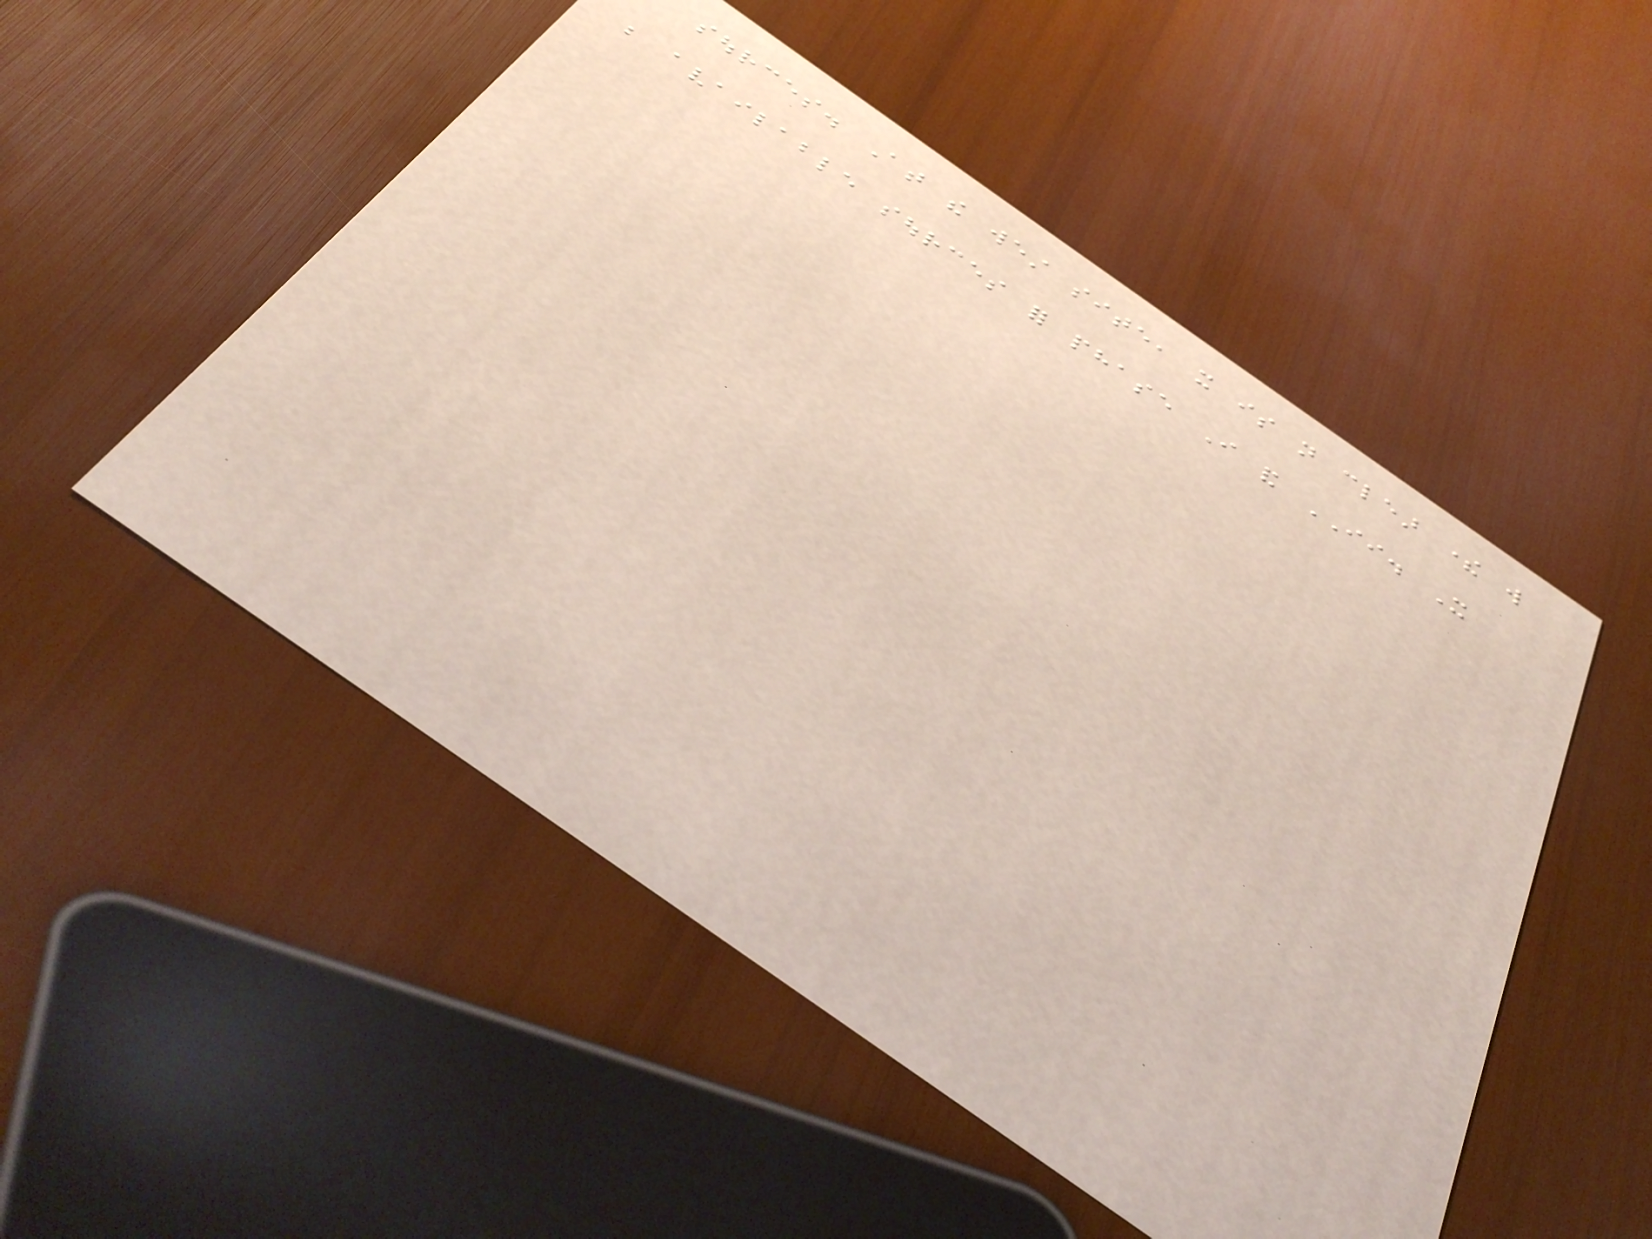sources. At the west site, it is not clear there will
be available sources for phase I and II. It
